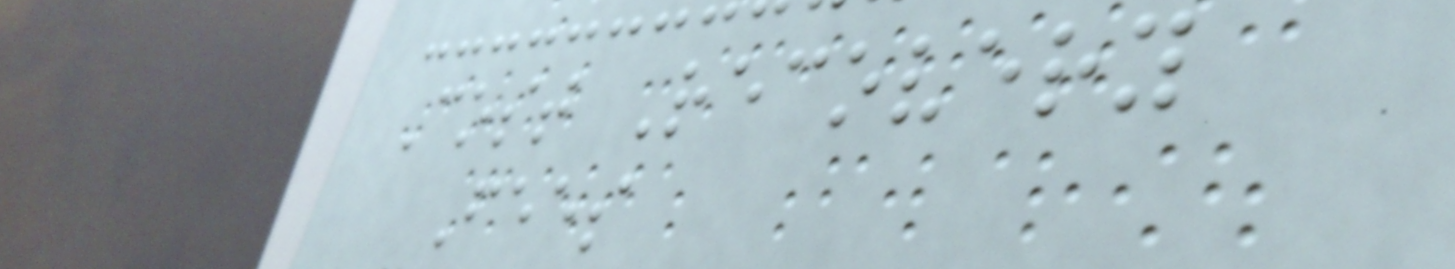Cost Recovery
Fees
